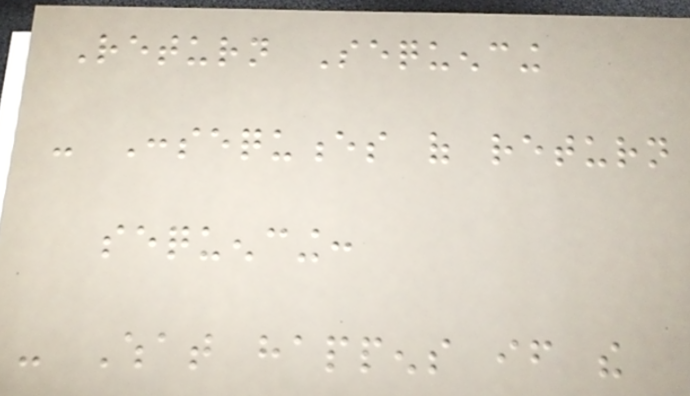Return Sequencing
- Consequences of return
sequencing:
- What happens if the
